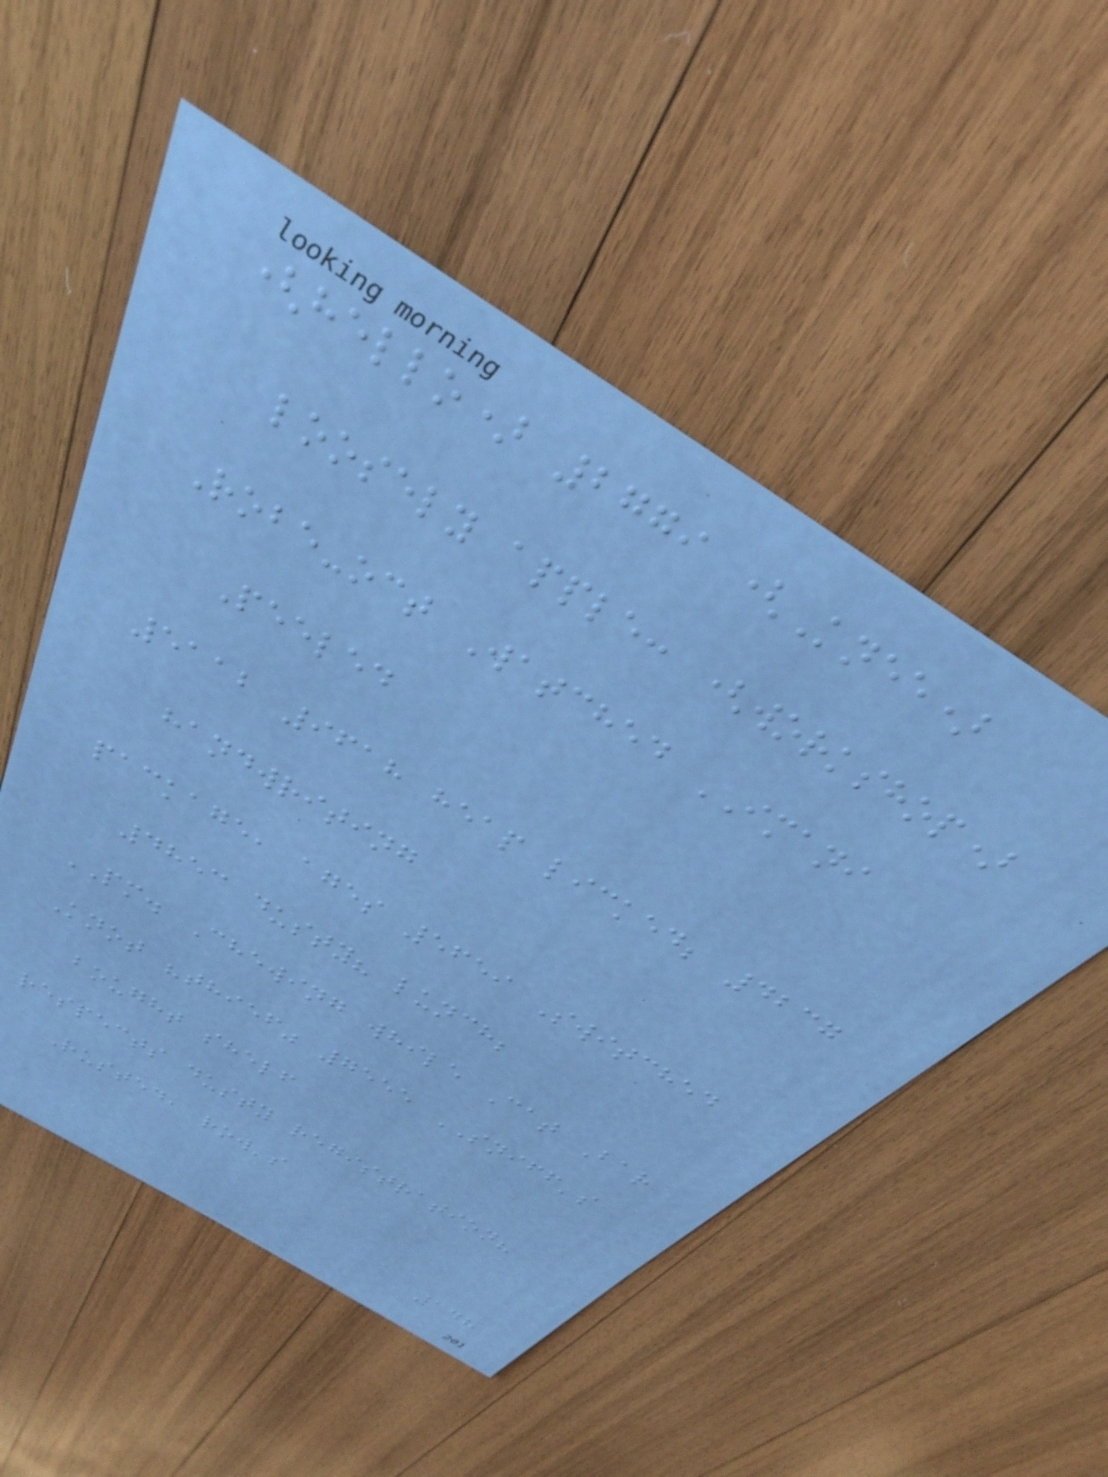(hello) 2779 (Knee)
loosely apple: (workshop)
Robe-oct Watched IMANI
Peeled
5112 9618 heap licked; 4237
handwriting
package, ages 5659 Switched
4853 dusty? lunch;
PM. Chewing while Cat Bar
Knot "thief" 7555 SNIFF's
bought shelf
respects dusty registration?
Rusted, row's
148
